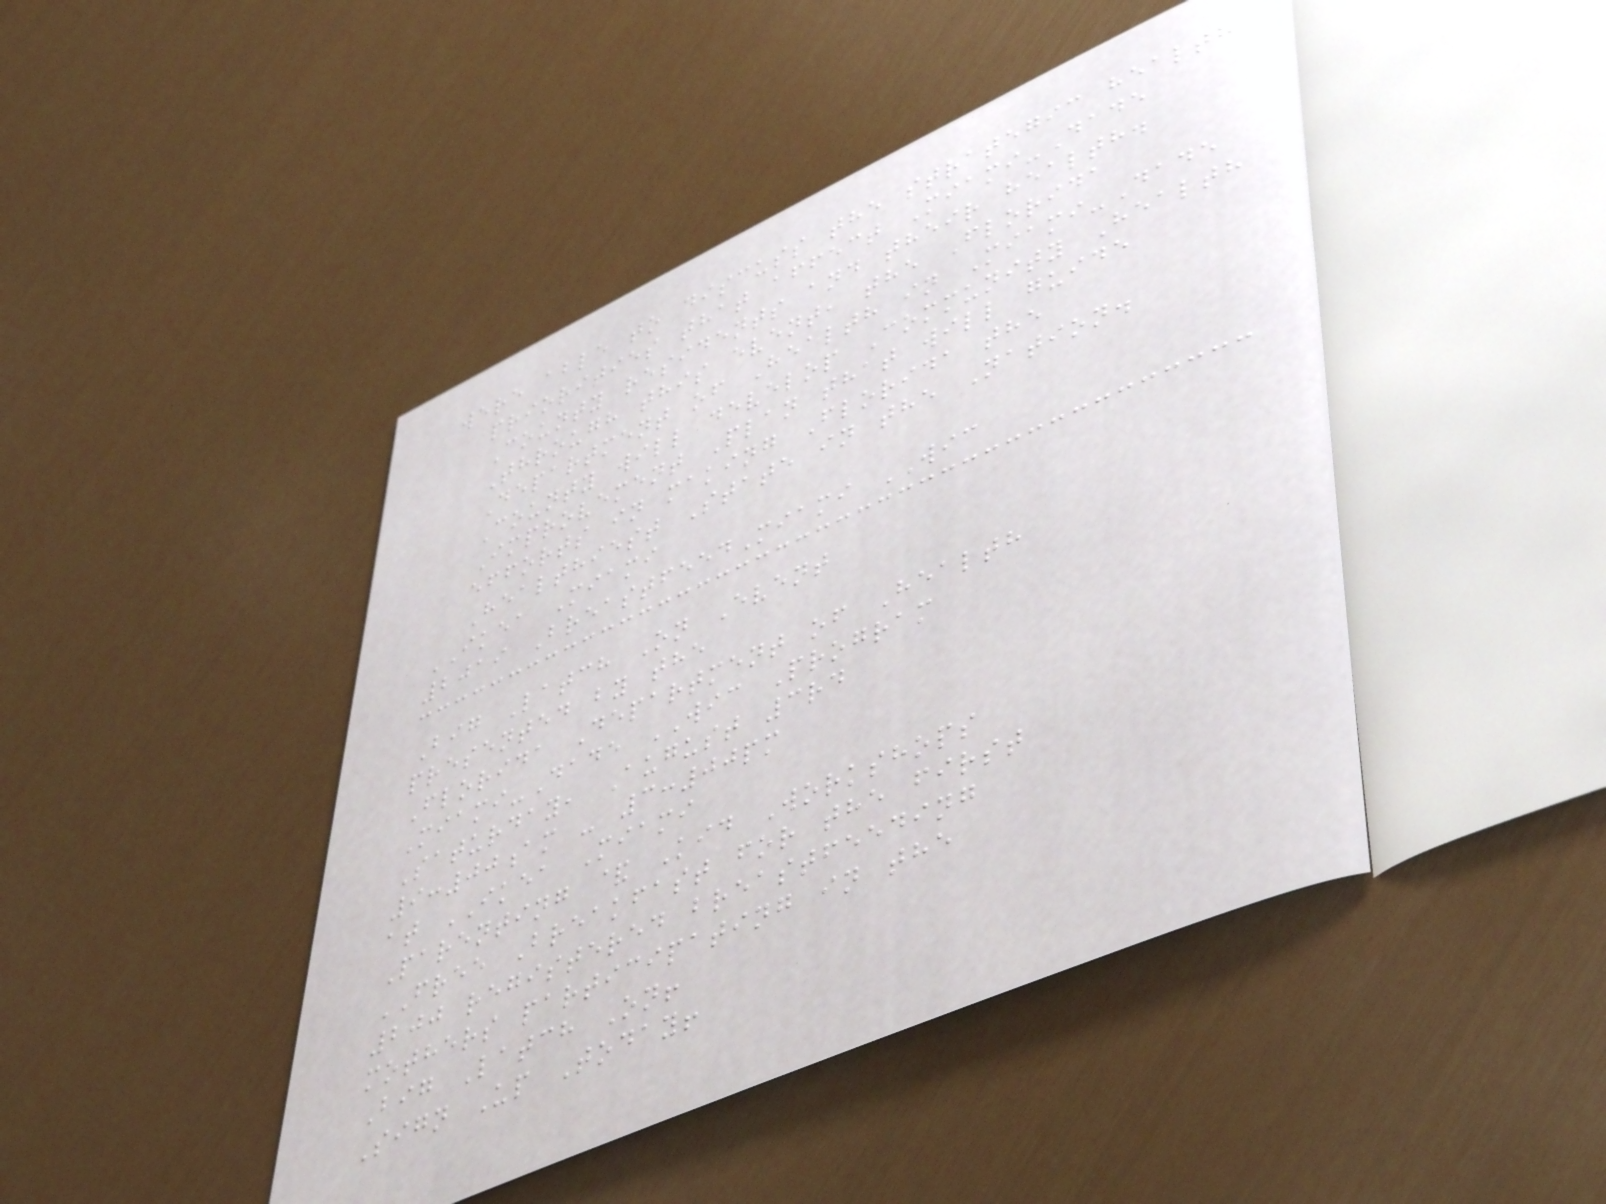were able to discuss the strategic health
priorities that affect Miami-Dade
County residents and their health.
Through this event, the Florida
Department of Health in Miami-Dade
County will develop Community Health
Improvement Plan that will guide
efforts in making Florida the
Healthiest State in the Nation.
IKEA Miami
2019 BreastfeedMiami WIC
Big Latch On Event
presented by the
Florida Department of Health
Miami-Dade WIC Program
Saturday, August 3rd
9:00am - 3:00pm
at IKEA Miami
Parenting & Kid Workshops
FREE Breakfast for the first
200 registered breastfeeding
mothers participating in the
Big Latch On!
Sign Up Today!
